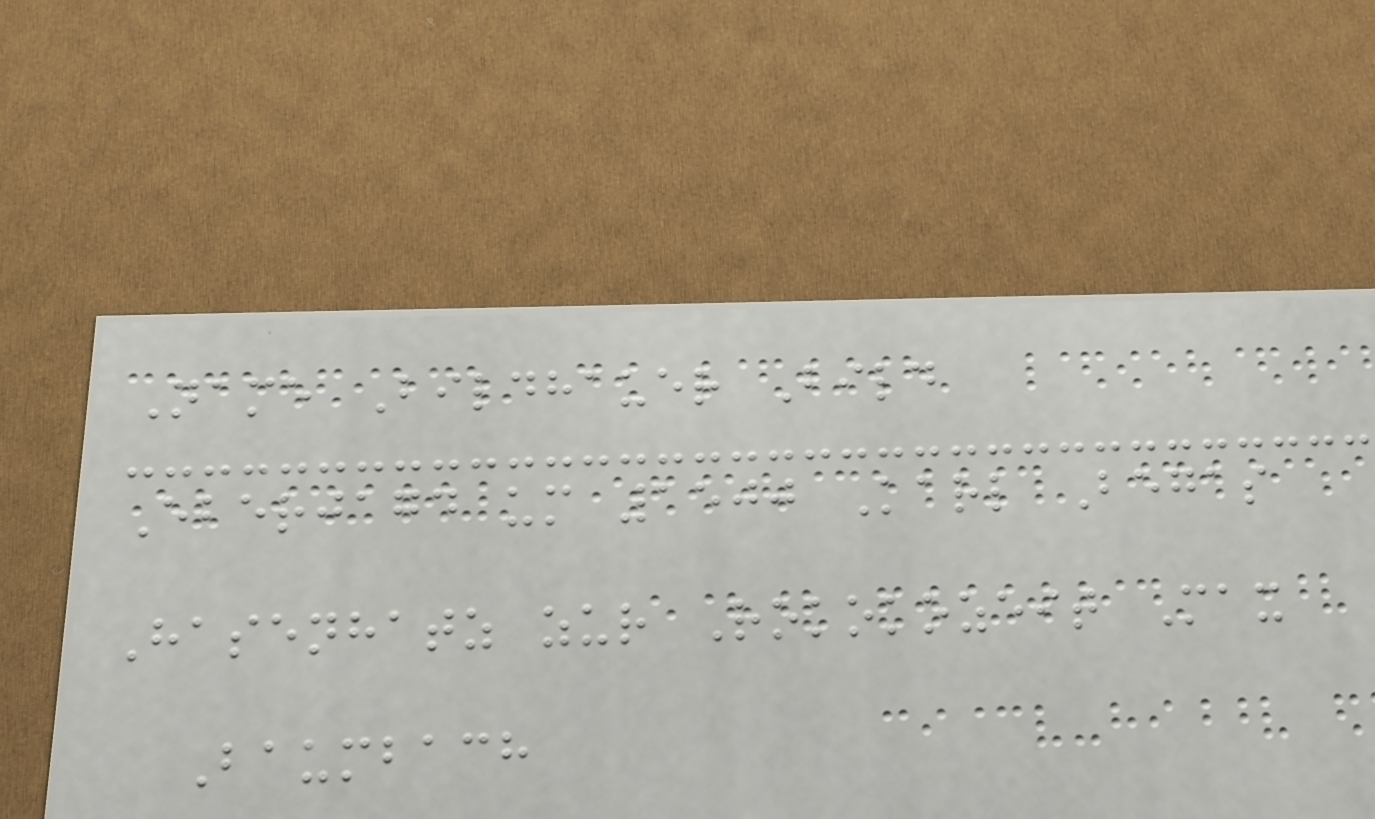Name Bildhauer Bild
Eberjagd um 1500 Karl Begas
Hasenhatz zur Rokokozeit Max
Baumbach
